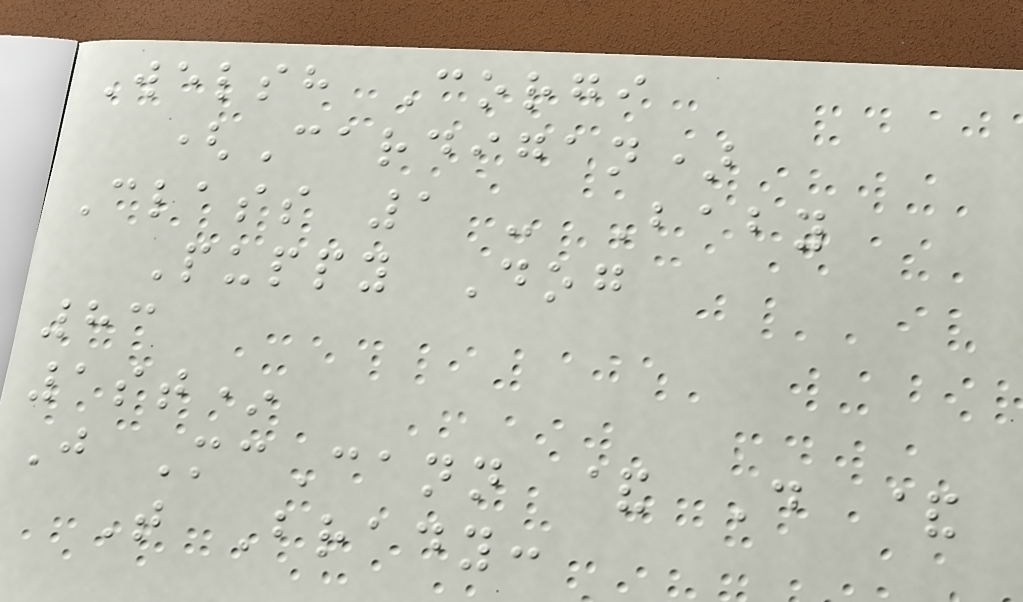Welsh Corgi
(Cardigan)
Class 1 - Baby
Puppy Dog
83
1st*
J McCann & D &
T Brady:
